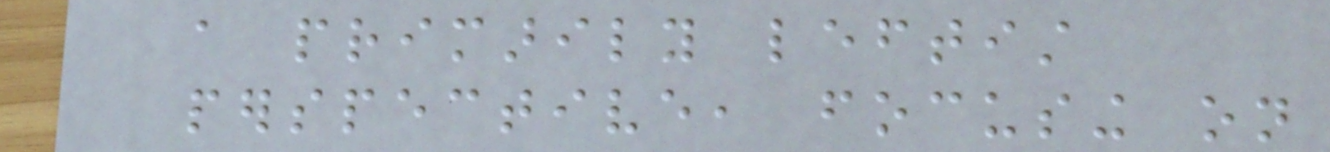a primarily leftist
perspective, focusing on
